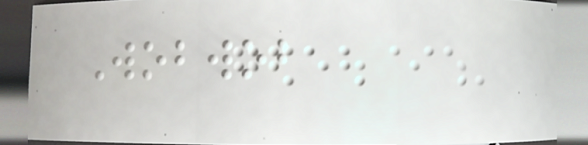Wobwob
